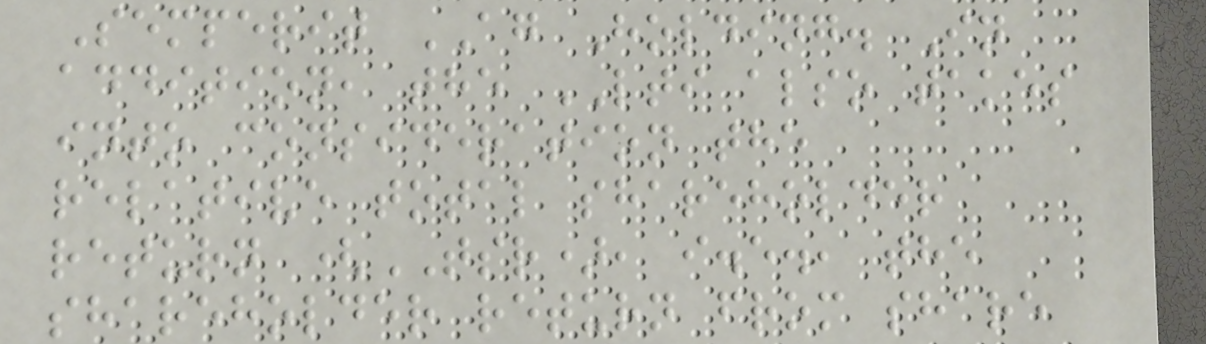Semperit AG Holding. In
addition, the LTI also takes
into consideration the
relative total shareholder
return (TSR), i.e., the
shareholder return from share
